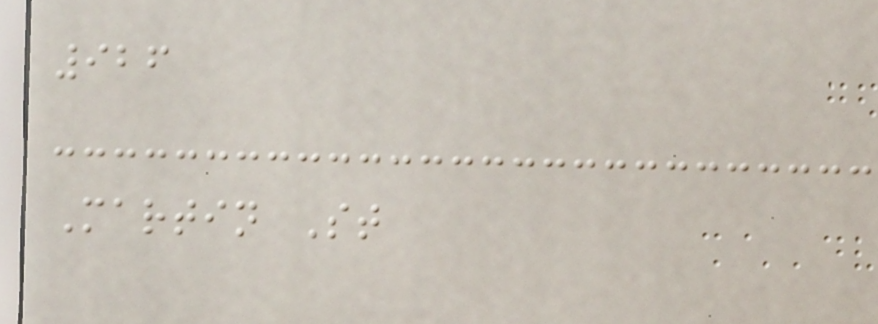926
Martin St
